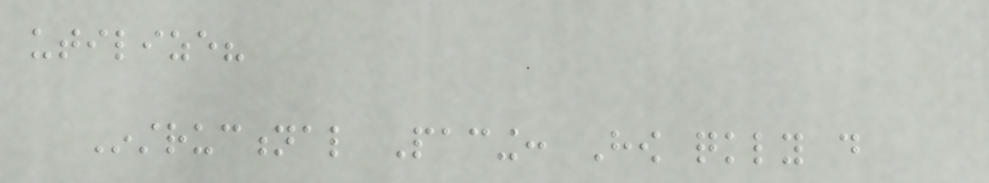utilize?
Instructional Pacing: How quickly do
